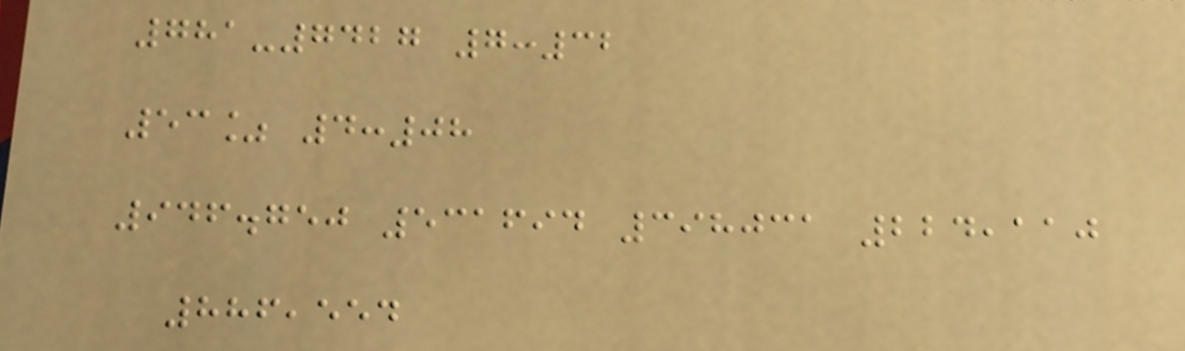781-7427 7:32
53% 4:08
946.750 531694 398031 224,110
886,554
